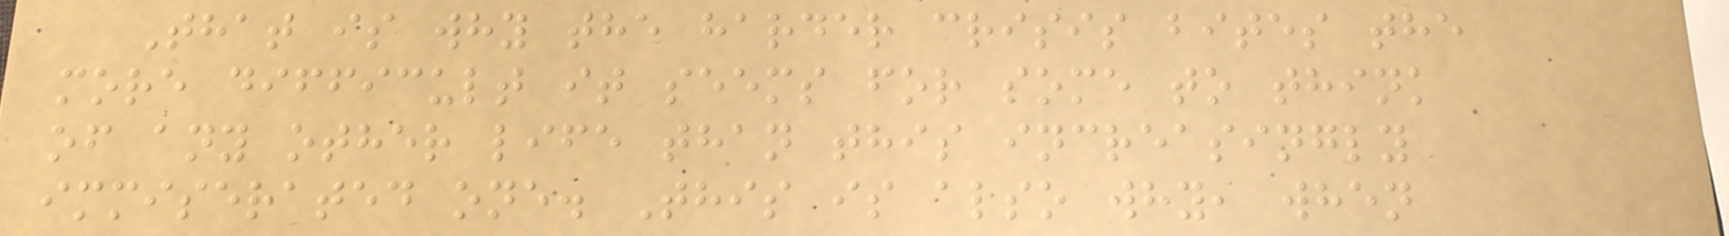That is why the harder crisis bites the
more difficult it seems for some to think
of any other life than this increasingly
immiserated one. This is also why, when
